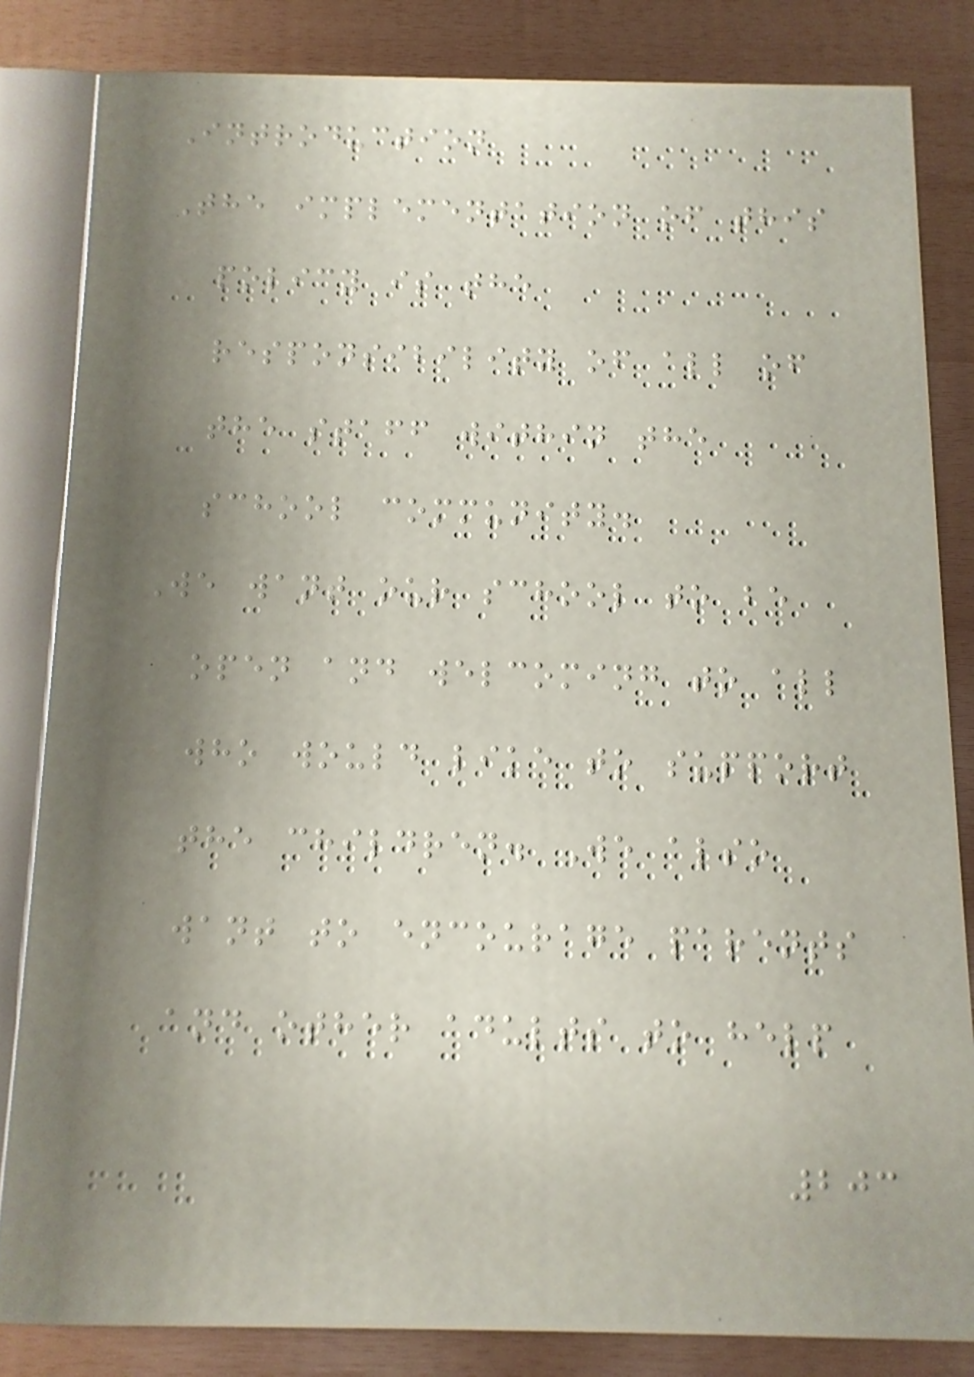Introduction
The implementation of this
policy is the
responsibility of all of
the staff within the
school community.
We want our school to be
open and welcoming to all
who would like to support
the children. We also
want to encourage parents
and other adults to help
203
